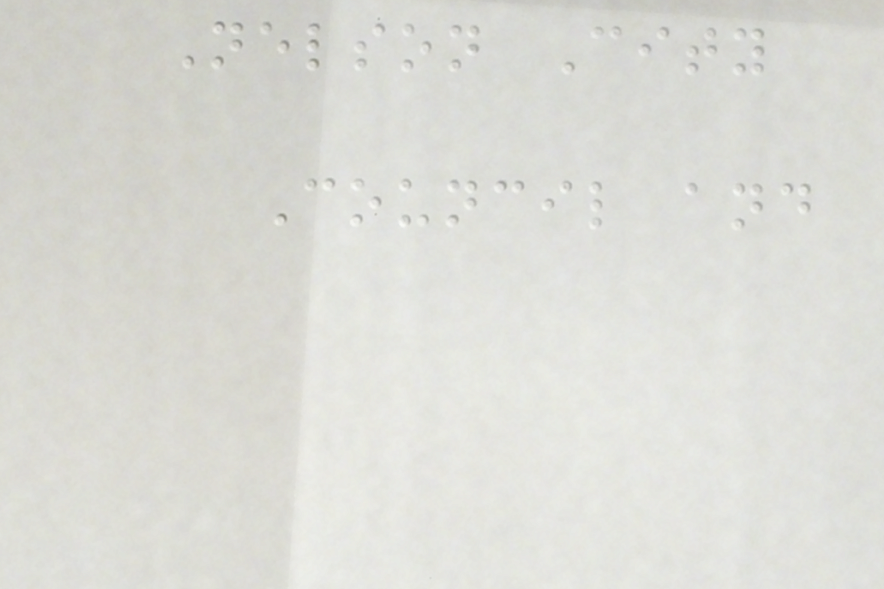Nelson City
Council and
